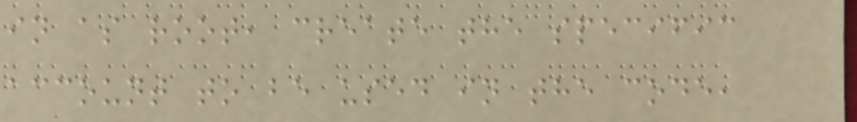in as root, create the specific
account to be used in the code,
